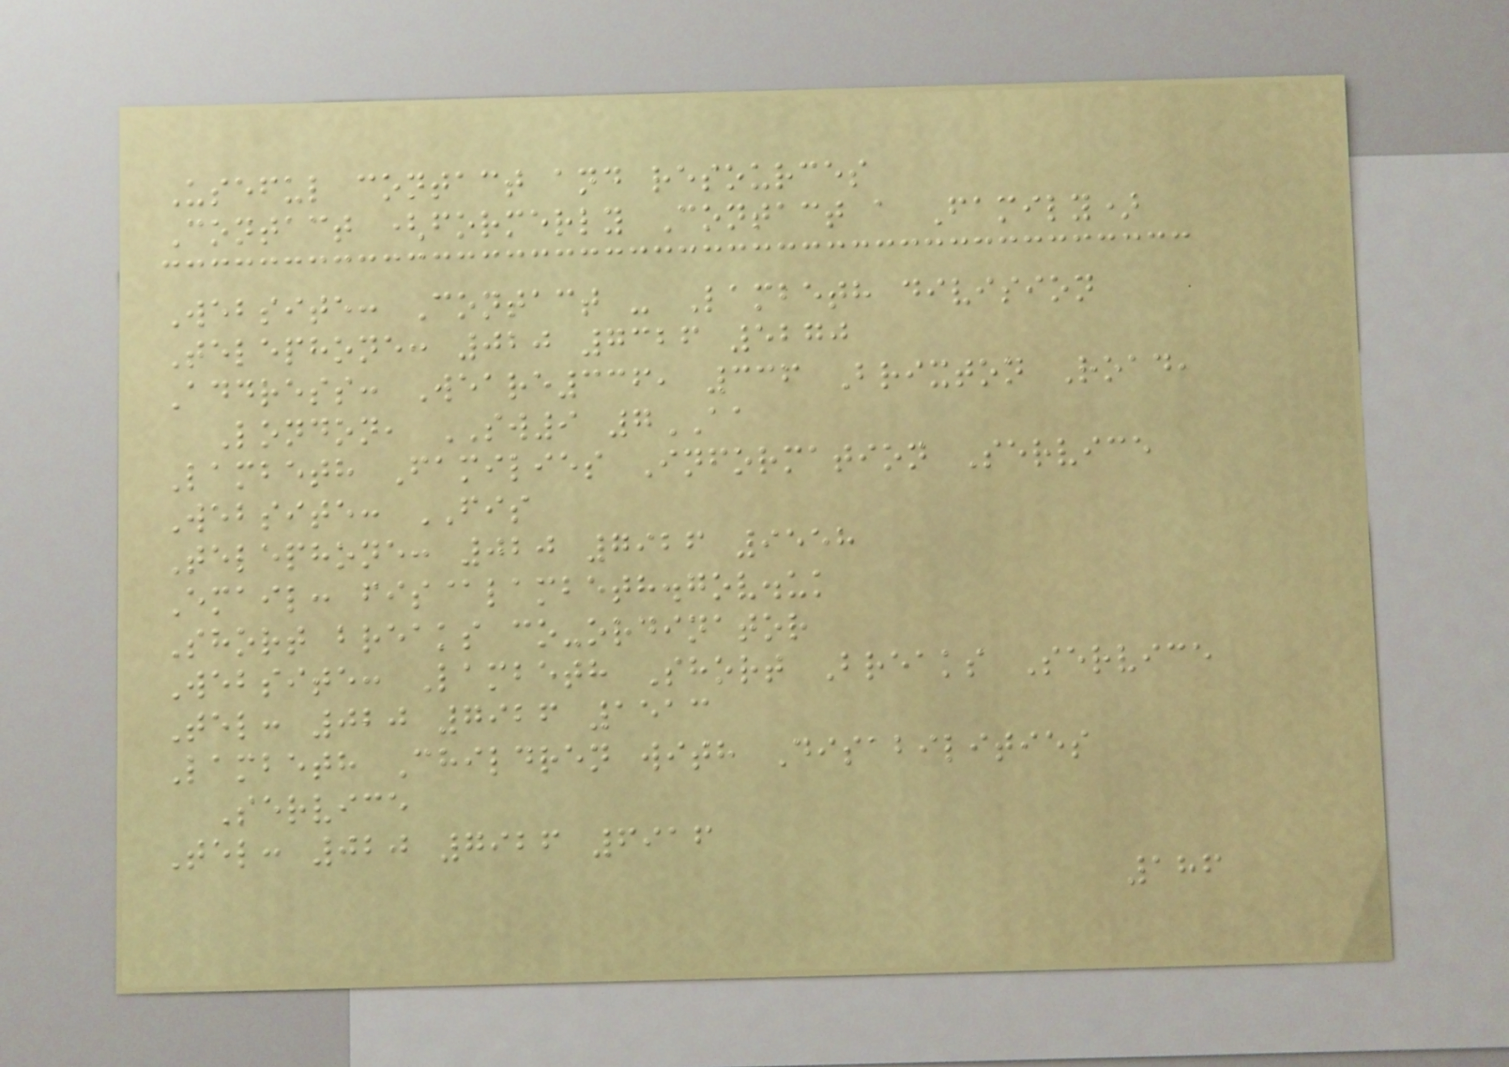Useful contact and resources
Contact (formerly Contact a Family)
Website: Contact - Lambeth division
Telephone: 020 7326 5270
Address: Weare336, 336 Brixton Road,
London, SW9 7AA
Lambeth Families Information Service
Website: FIS
Telephone: 020 7926 9558
Email: fis@lambeth.gov.uk
Short breaks co-ordinator
Website: Lambeth Short Breaks Service
Tel: 020 7926 1513
Lambeth Children with Disabilities
Service
Tel: 020 7926 6916
186
